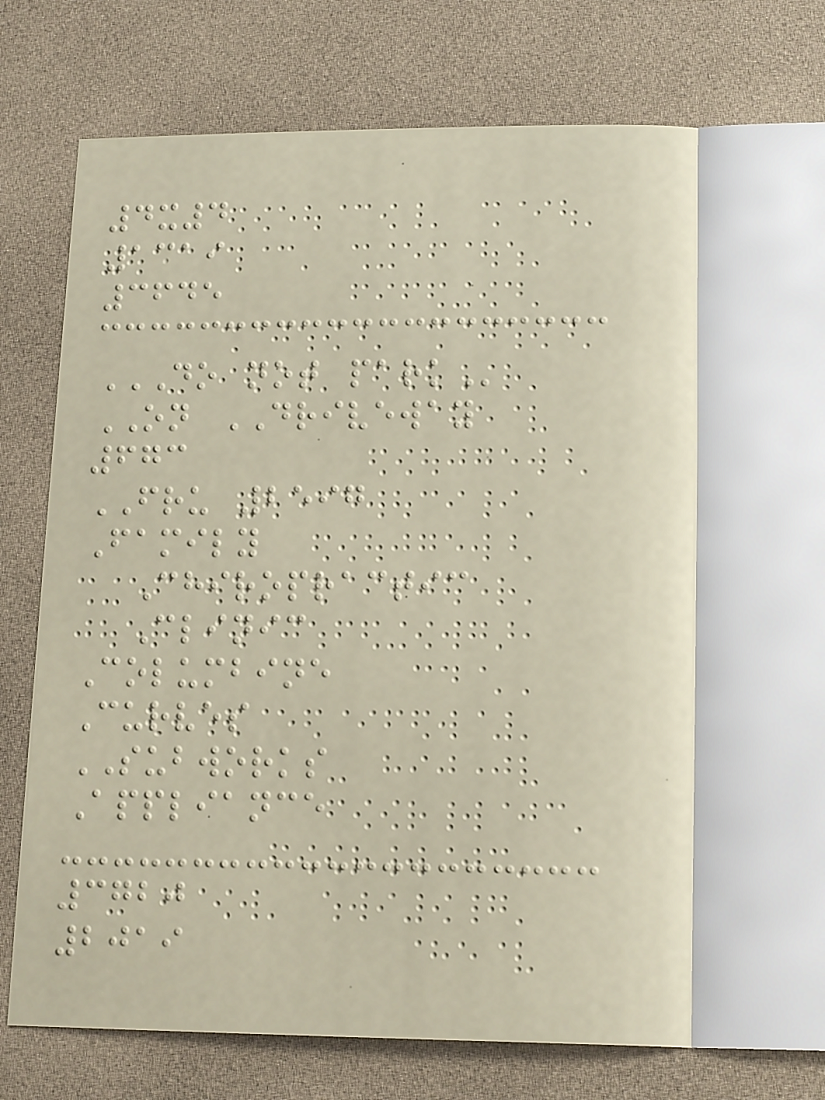4x4
1319
3645
DO NOT PARK
ON DRIVEWAY
673
FRU 2597
Family
Chiropractic
Clinic
Columbine
Curves
SUBWORKS
Appliance
3720
2019
